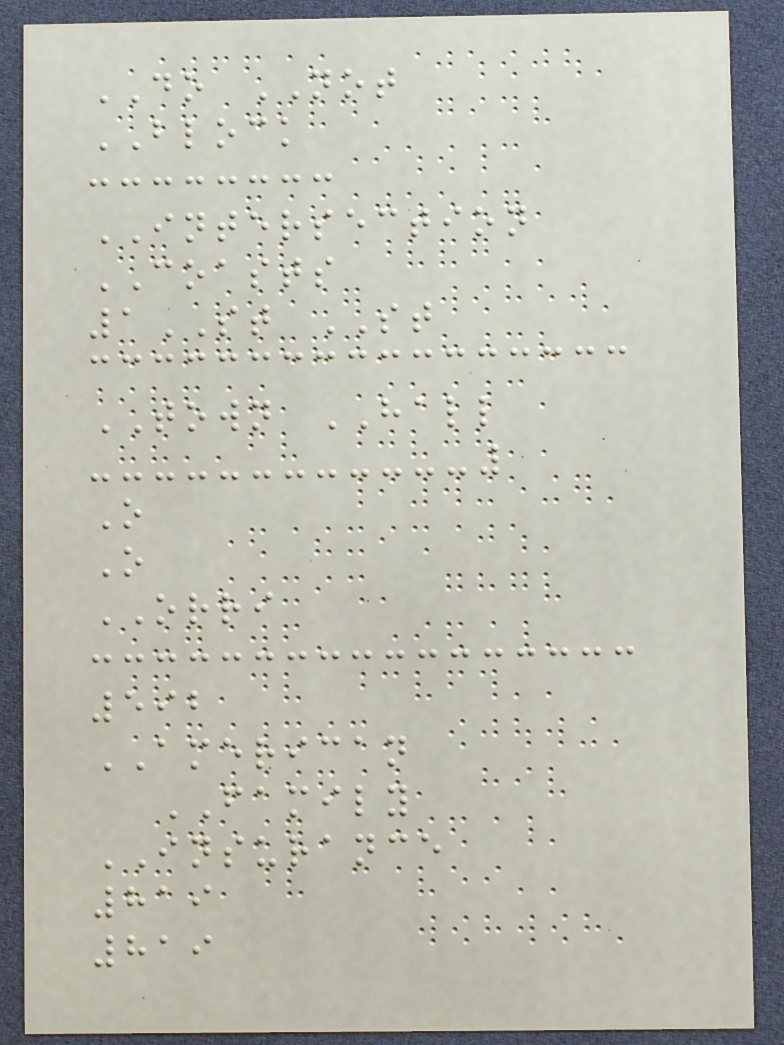DO NOT
BLOCK
INTERSECTION
COASTS
1ST ST
TOWN HALL
O
O
ORRI
592
AMERICAN
FAMILY
INSURANCE
819
819
